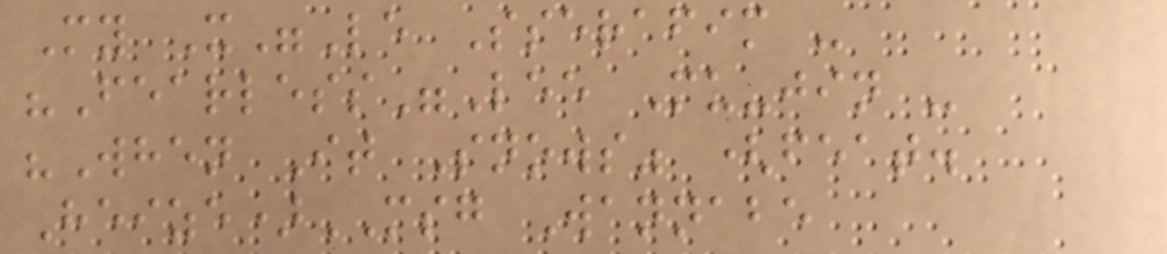My X"Le Sserafim -
"Fearless"Lee Mu-jin -
"When It Snows" (feat.
Heize)MSG Wannabe
